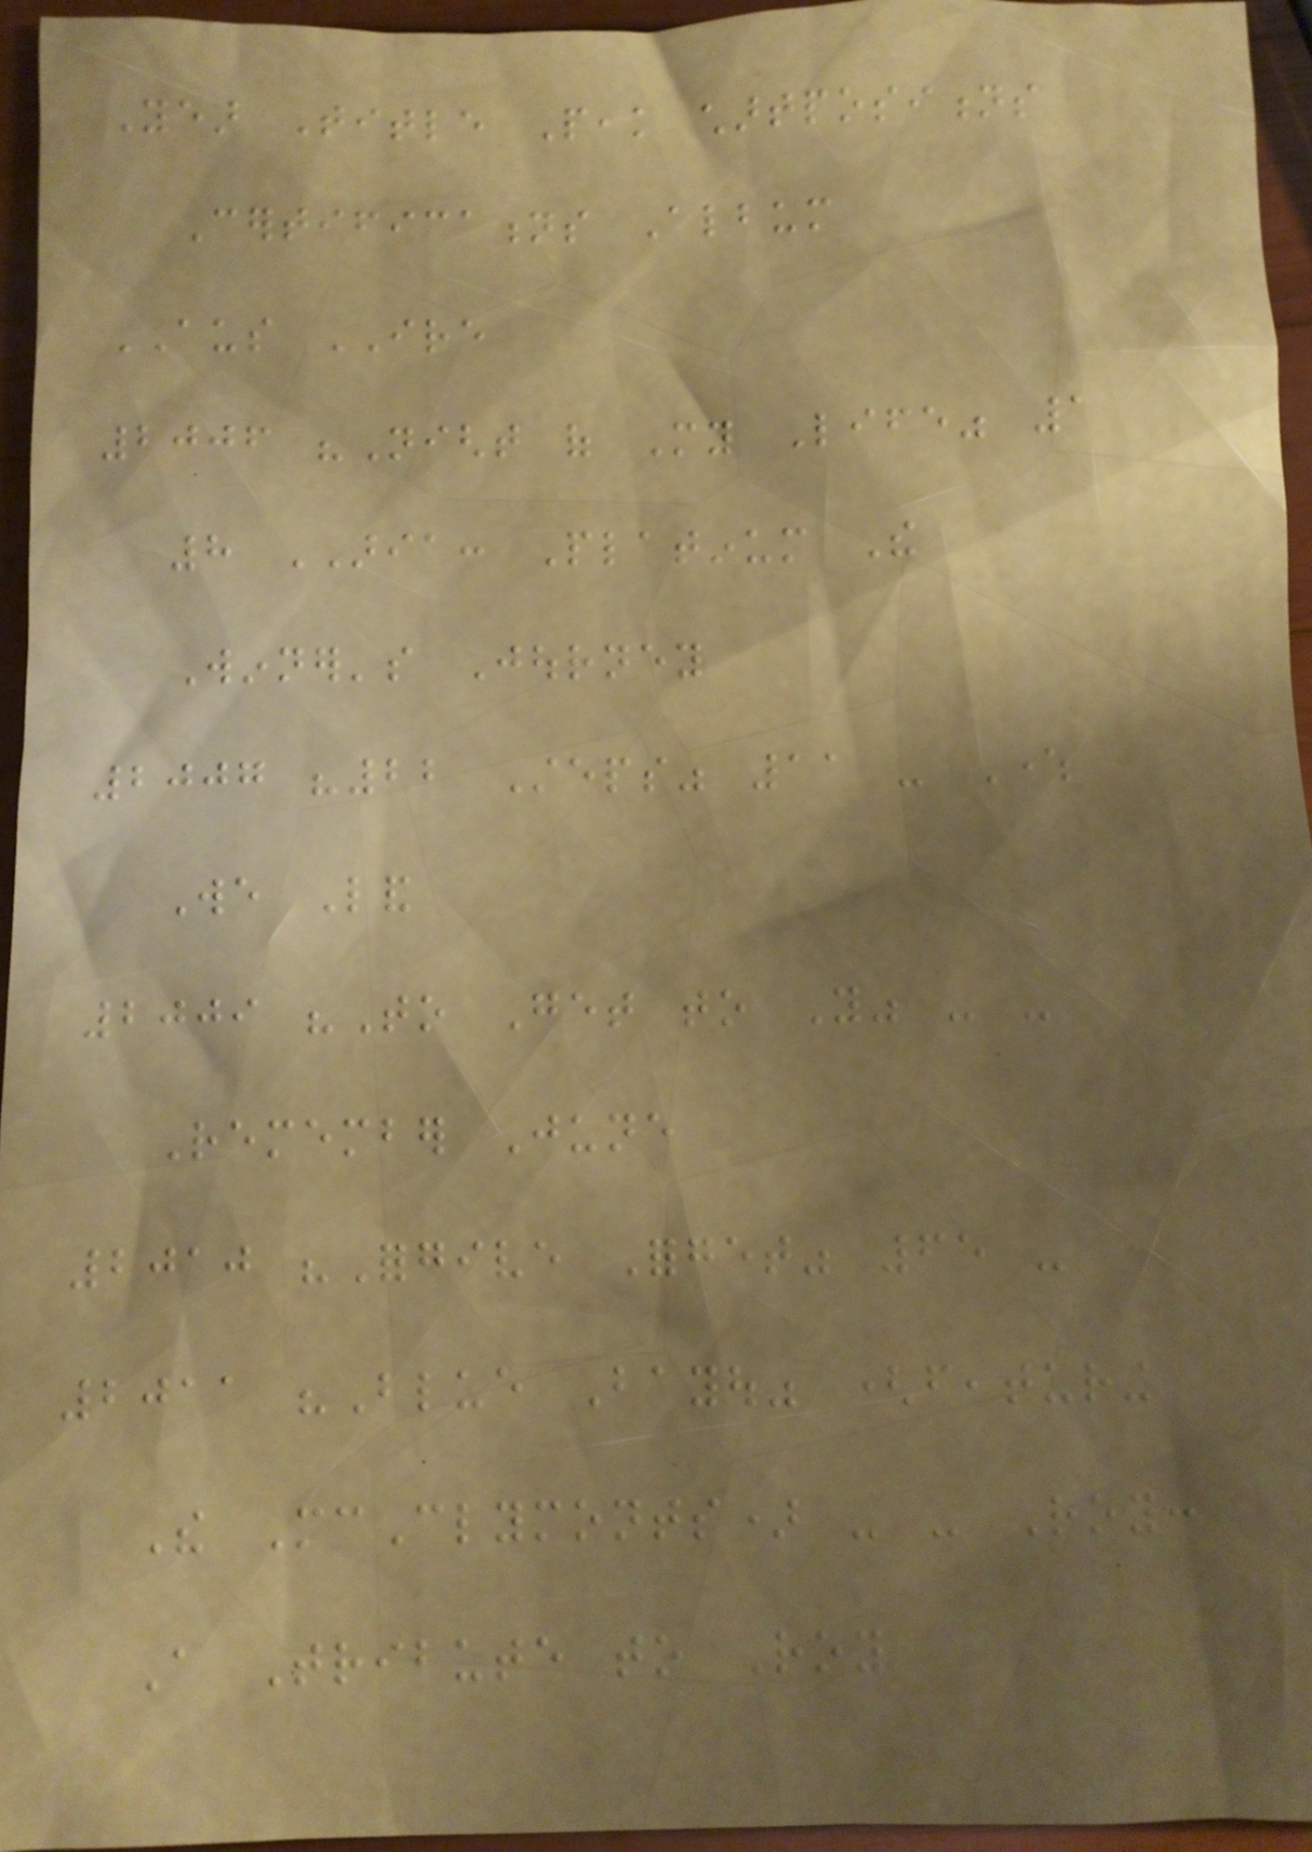Year Title Peak chartpositions
Certifications Album
AUS IRE
2006 "Night of My Life" 1
8 ARIA: Platinum The
Winner's Journey
2007 "22 Steps" 11 - Where
We Land
2009 "To Get to You" - -
Remember June
2010 "Forgive Forget" 65 -
2011 "Blue Bayou" (featuring
The McClymonts) - - Roy:
A Tribute to Roy
